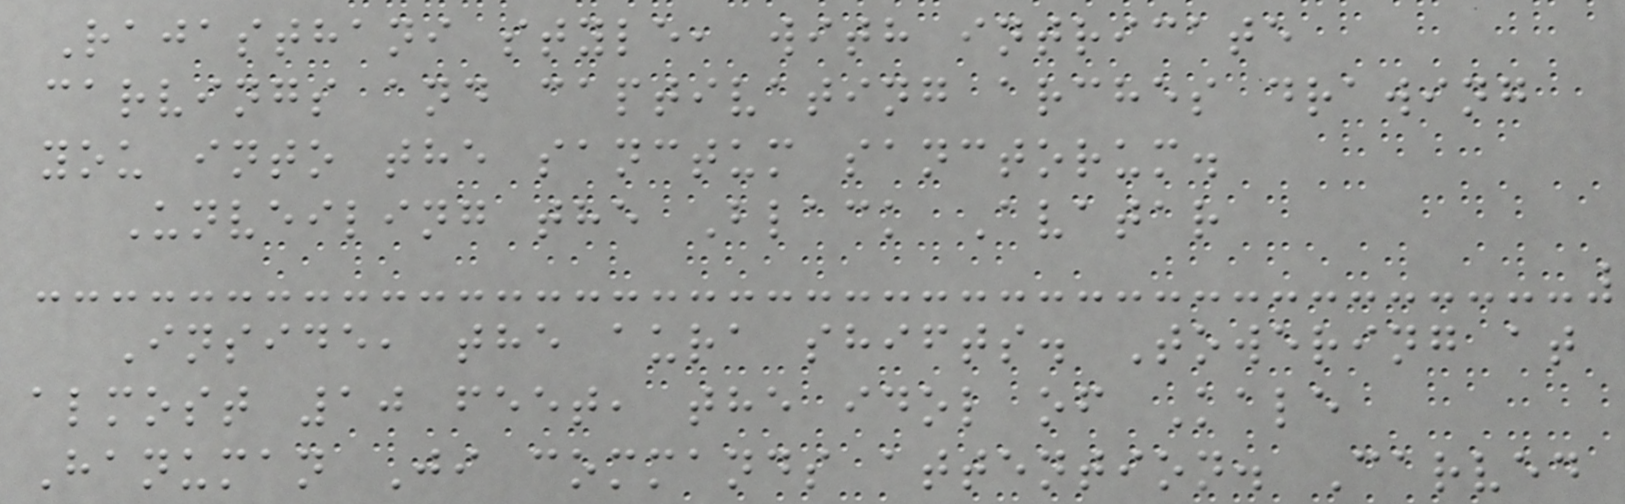Rajasthani style, with intricate
carvings and captivating arches drawing
you into the sanctum sanctorum.
Unveiling the Black Avatar
Inside, the aura shifts. Towering at
almost 10 feet, the idol of Kale
Hanuman Ji commands attention. Carved
